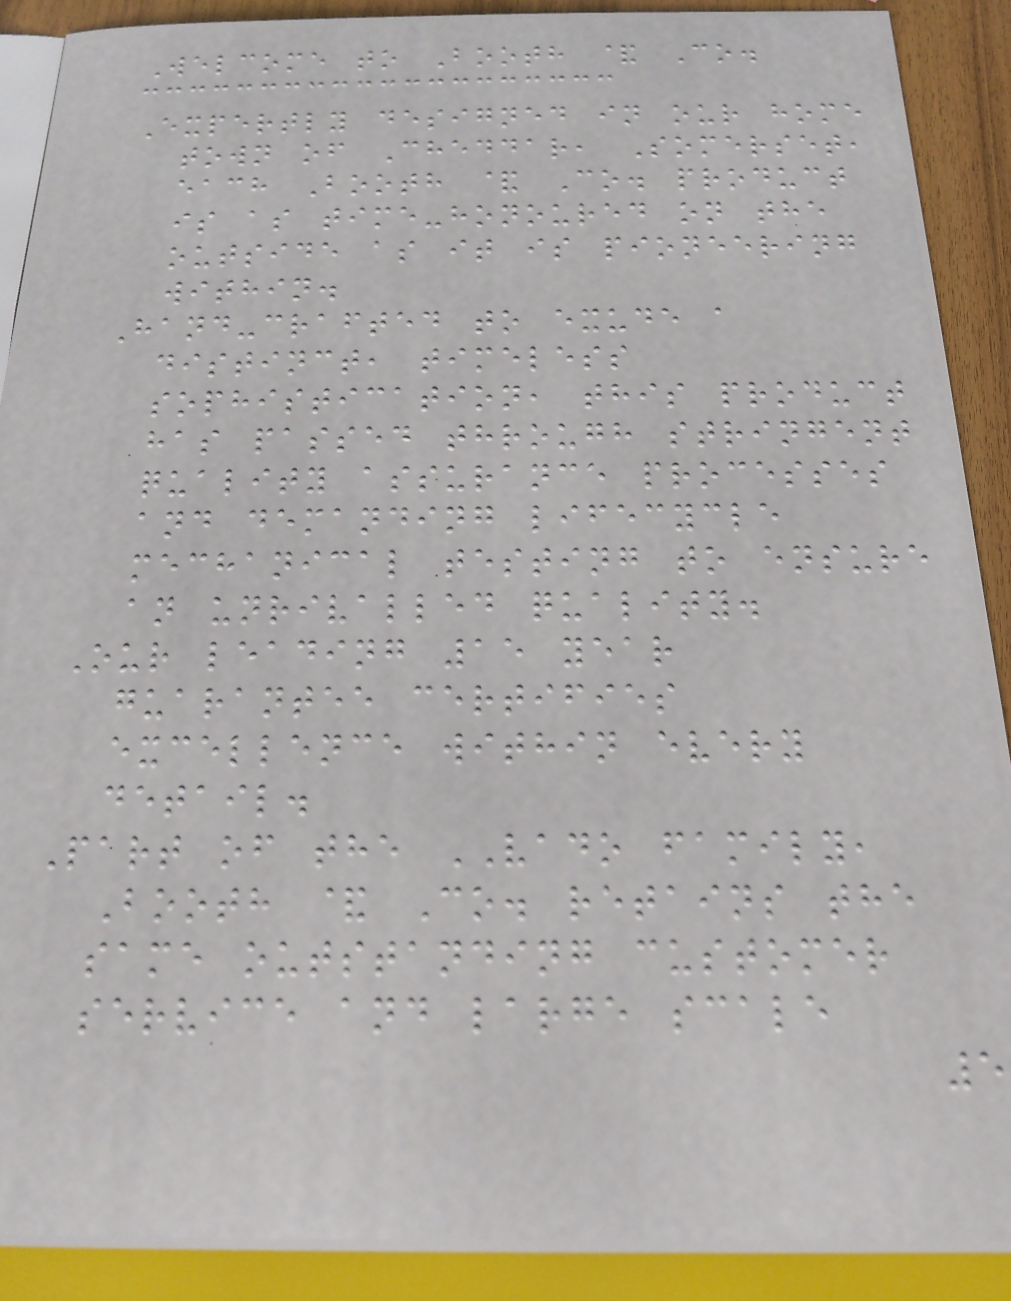Welcome to Booth & Co.
Expertly designed in our home
town of Cheddar, Somerset,
each Booth & Co. product
is as time-honoured on the
outside as it is pioneering
within.
Hand-crafted to exude a
distinct, timeless
sophistication, this product
has passed through stringent
quality assurance processes
and demanding lifecycle
mechanical testing to ensure
an unrivalled quality.
Our leading 15 year
guarantee certifies
excellence within every
detail.
Part of the VADO family,
Booth & Co. retains the
same outstanding customer
service and large scale
5
